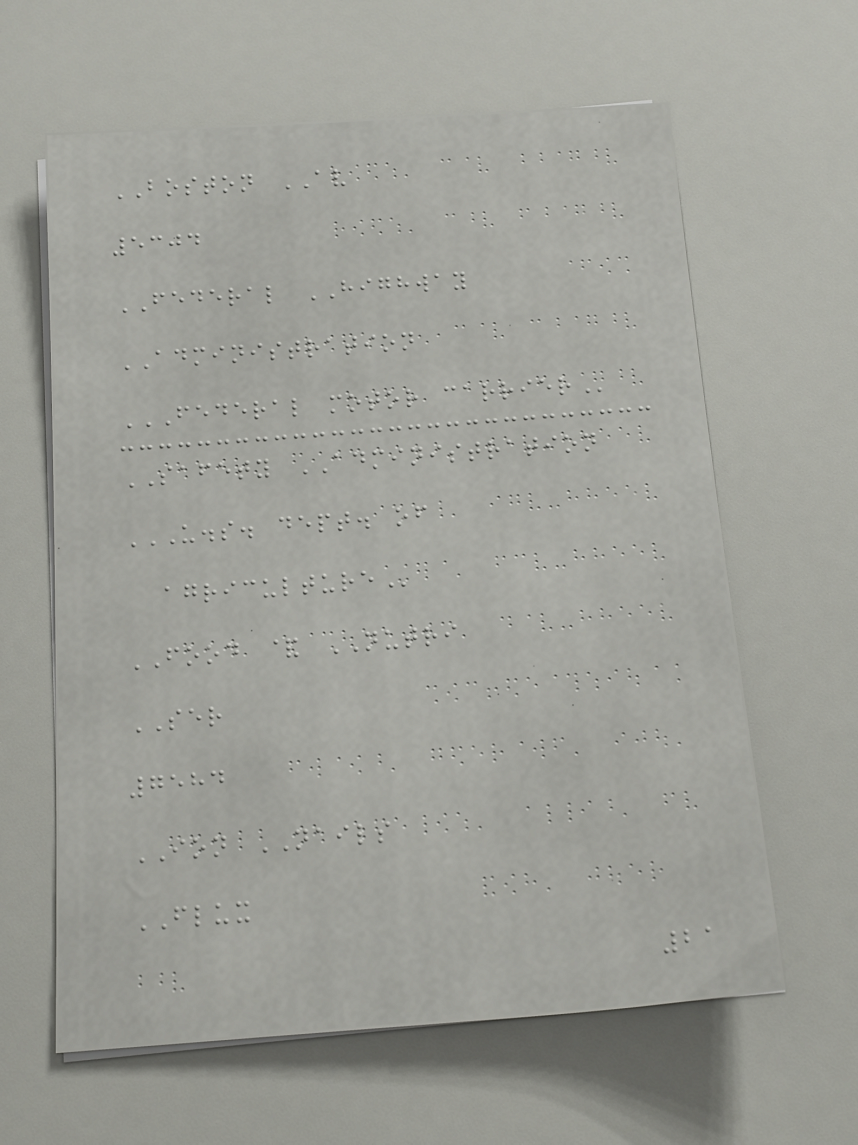BOSTON AV
5304
FEDERAL HIGHWAY
ADMINISTRATION
FEDERAL MOTOR CARRIER
SAFETY ADMINISTRATION
U.S. DEPT. OF
AGRICULTURE
FOOD & NUTRI
SER
7584
ION NAILS
FLUX
21
